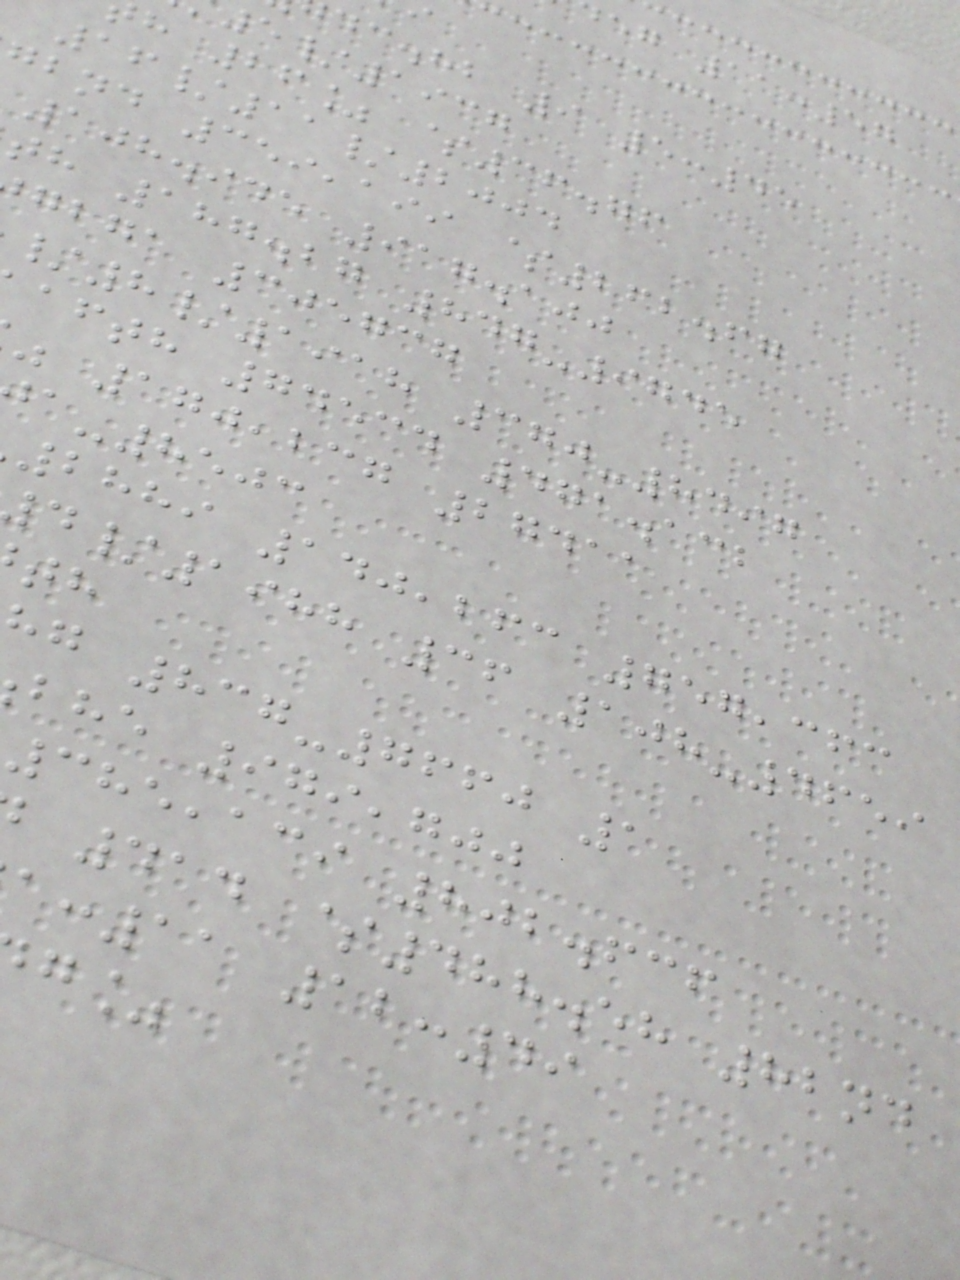eg 11:57
dc.hb 9 5:45
5/1937
h 26% $36.76
16/11/2004
gbnd 359,199 $262.67
108.945 917.100
th 187.27 847-9745
gbga 305737
/8/1918 370-8497
afth 74534 471.132
170,237 27411
-8503
2889 140,263 757,363
/1988 36 108-4659
g 837-7660 1
bhe 979,700
385,139 802.636
414 $488.58 82nd
:11 12:49
